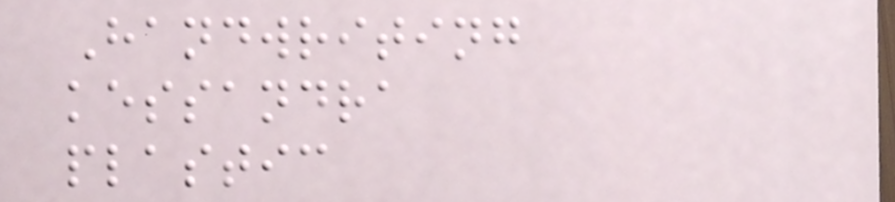Handwriting
kessandra
plastic
